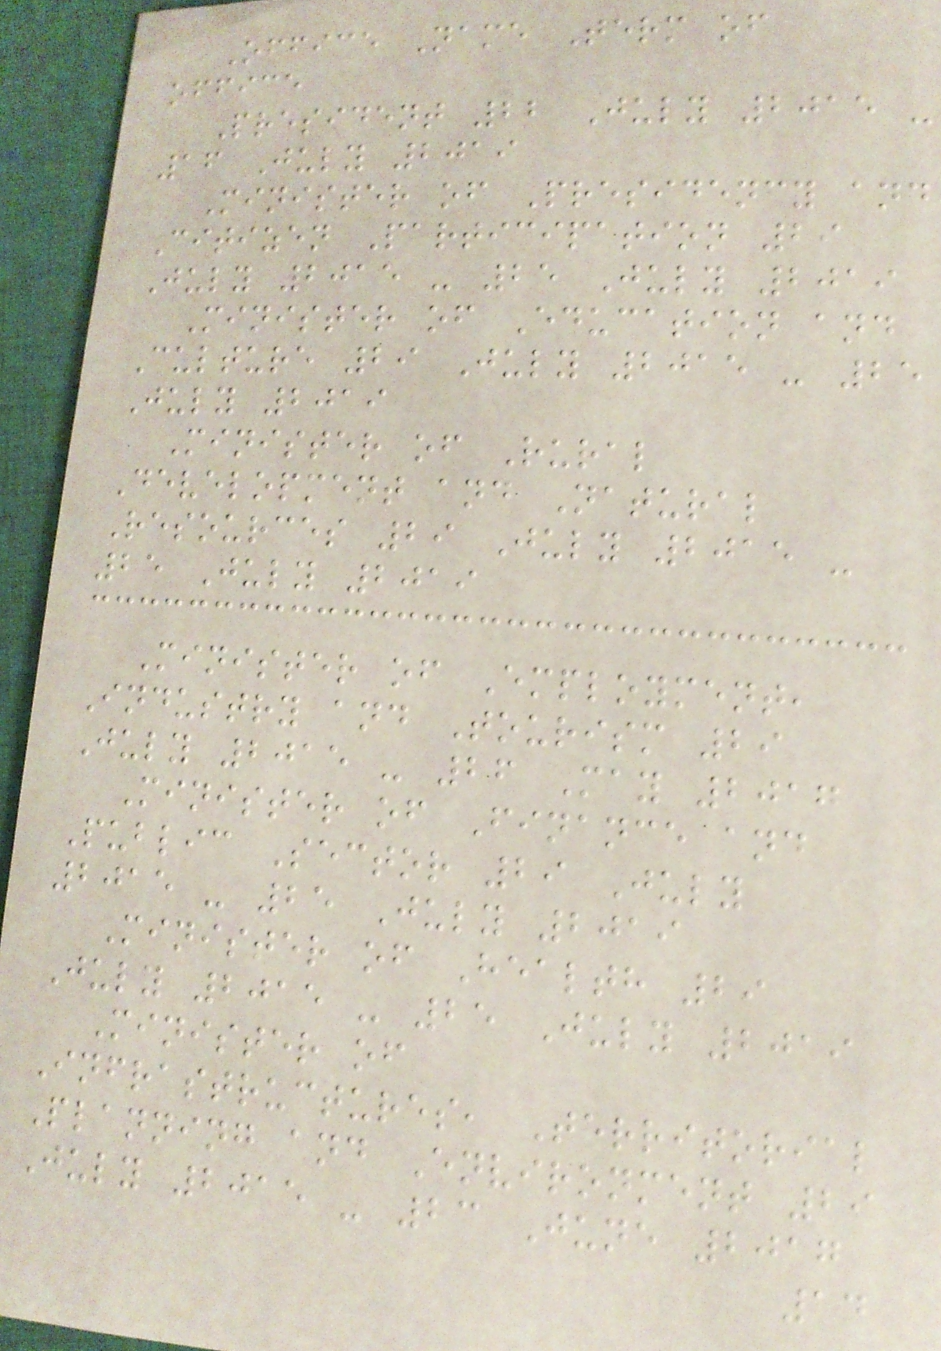Office Name Term of
office
President 22 July 2015 -
16 July 2019
Minister of Presidency and
Citizen Participation 29
July 2015 - 25 July 2019
Minister of Education and
Culture 29 July 2015 - 25
July 2019
Minister of Rural
Development and Natural
Resources 29 July 2015 -
25 July 2019
Minister of Employment,
Industry and Tourism 29
July 2015 - 26 May 2017
Minister of Finance and
Public Sector 29 July
2015 - 25 July 2019
Minister of Health 29
July 2015 - 25 July 2019
Minister of
Infrastructures, Territorial
Planning and Environment 29
July 2015 - 23 June 2017
14
